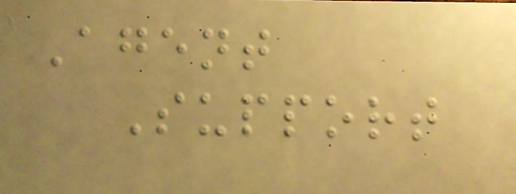Agent
Support
